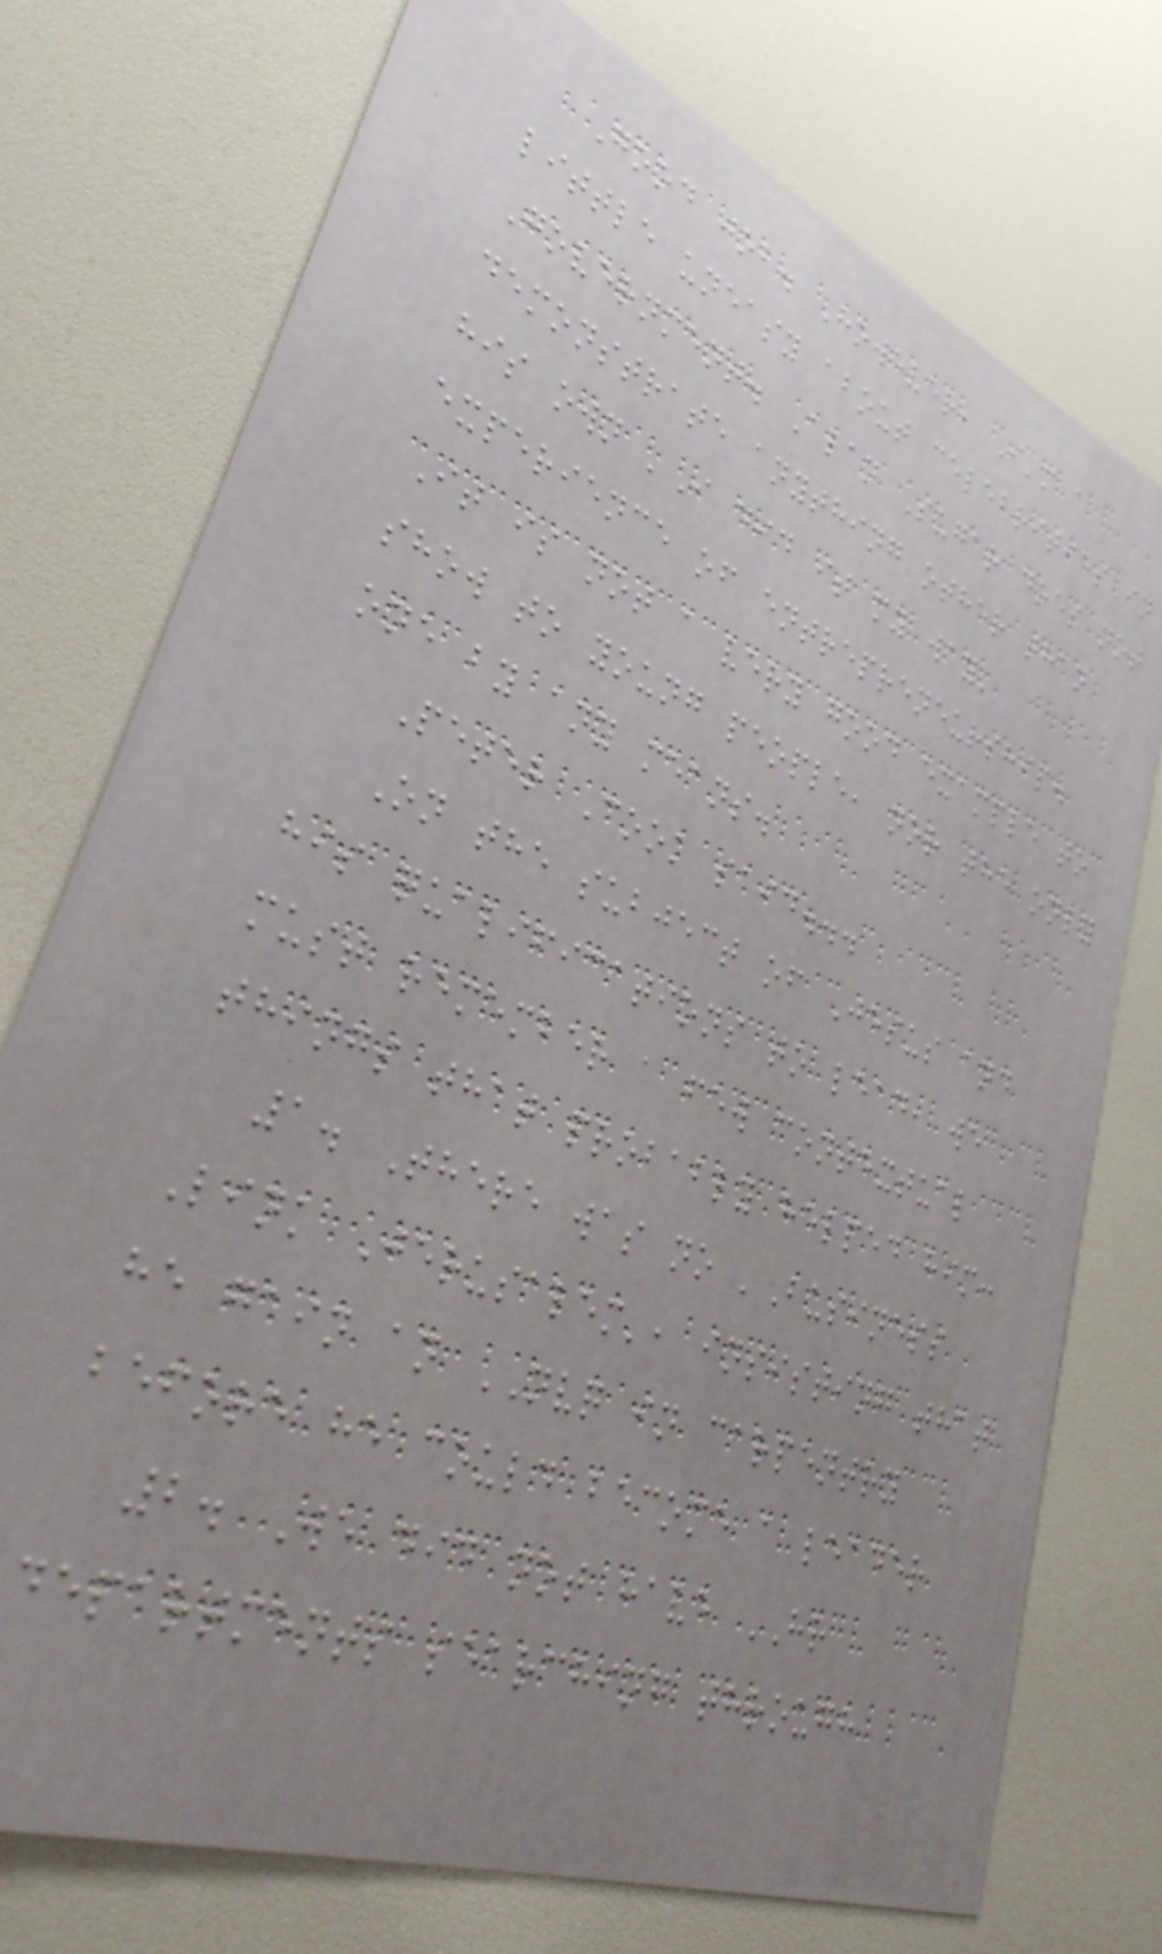Good job. However, I'm a
little uneasy about celebrities in
Government. Alan Sugar does not
demonstrate anything other than
his own 'I did it my way'
experience of entrepreneurship.
It is not a very good example to
show to young people, nor the only
one by any means.
Peter Cook said...
On the subject of Jesus and
his qualifications to lead, we
must remember a few contextual
things that probably helped him:
1. There was no 'Business
Link Jerusalem', insisting that
he gain an NVQ in carpentry
before he could become a leader
2. We did not have HR
departments searching through
